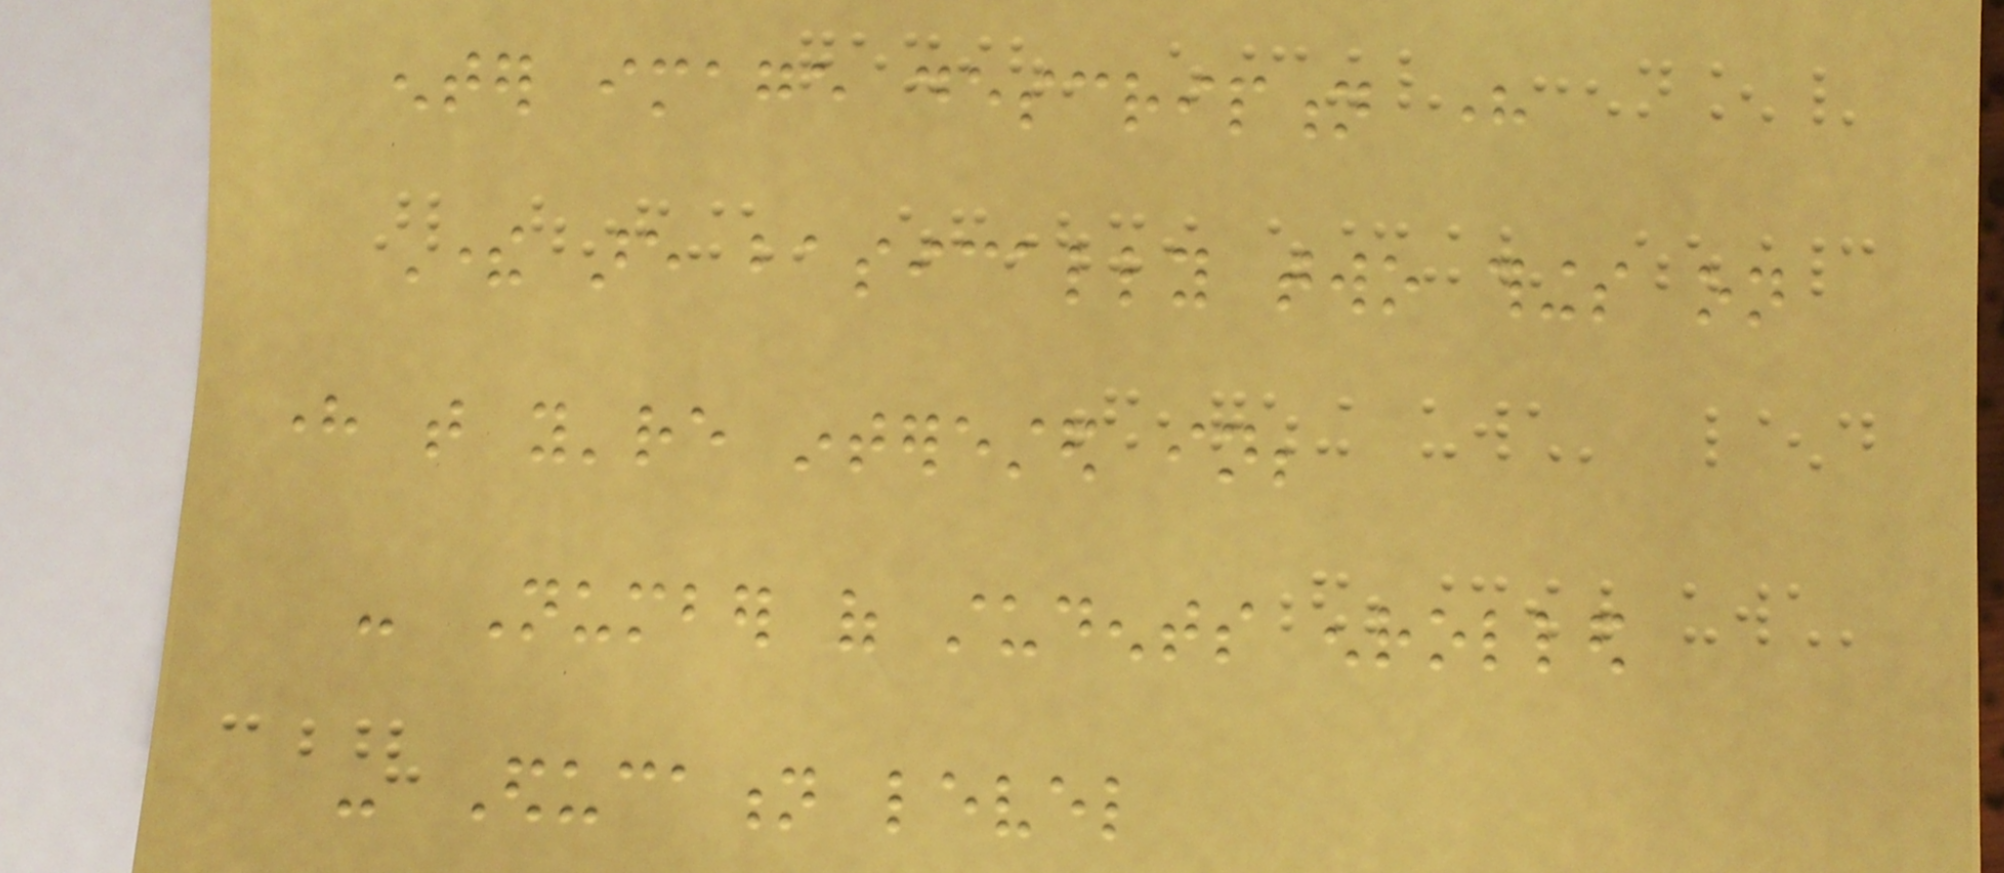enter image description here
There are basically two things on
here that you're interested in;
- Number of students enrolled
- Education level
